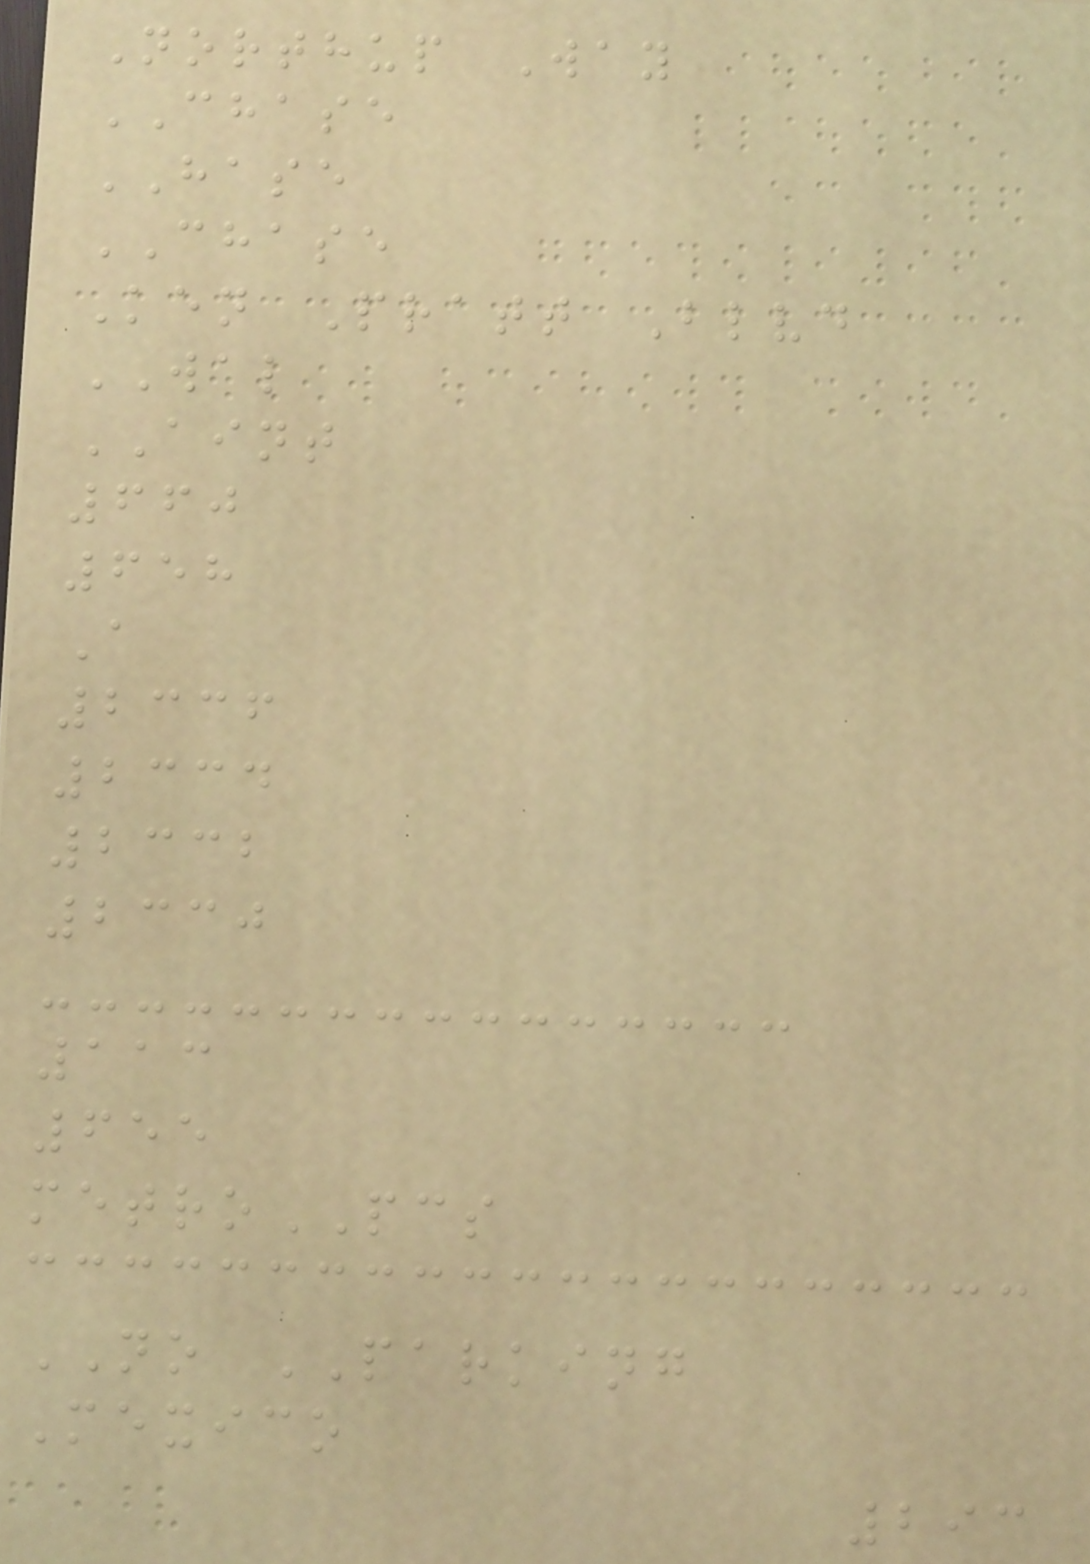Northup Way
CHASE
HASE
CHASE
Ken Pratt Blvd
WAL
AINT
660
658
A
2336
2334
2332
2330
113
655
metroPCS
NO PARKING
Mexico
293
